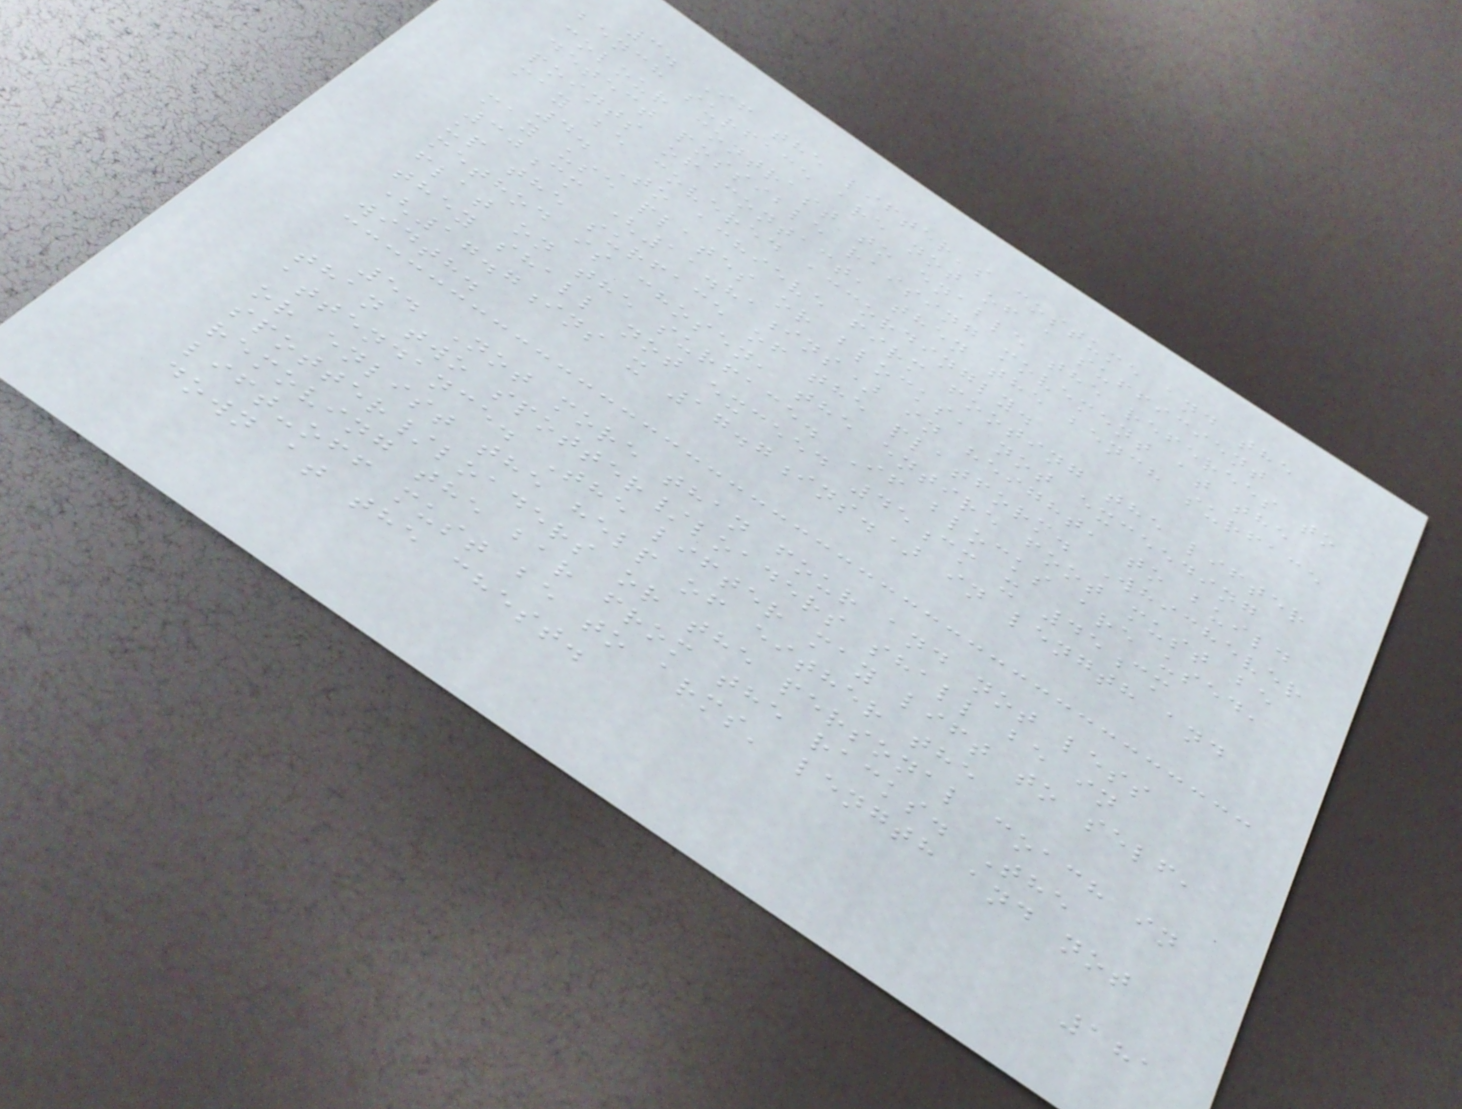3. If the lifter's costume and the
bench surface are not of a sufficient
colour contrast to enable the referees to
detect possible raising movement at the
points of contact, then the bench surface
may be covered accordingly.
4. To achieve firm footing the lifter
may use plates or blocks, not exceeding
30cm (11.81ins) in height, to build
up the surface of the platform. Whichever
method is chosen, the entire foot must be
flat on the surface. If blocks are used,
they shall not exceed 45cm x 45cm
(17.7ins x 17.7ins.) in length and
width.
5. Not more than four and not less
than two spotter/loaders shall be in
attendance. The lifter may lift to self,
or enlist the help of either the
spotter/loaders or the personal coach in
removing the bar from the racks. The
lift-off must be to arms' length and not
down at the chest.
181
